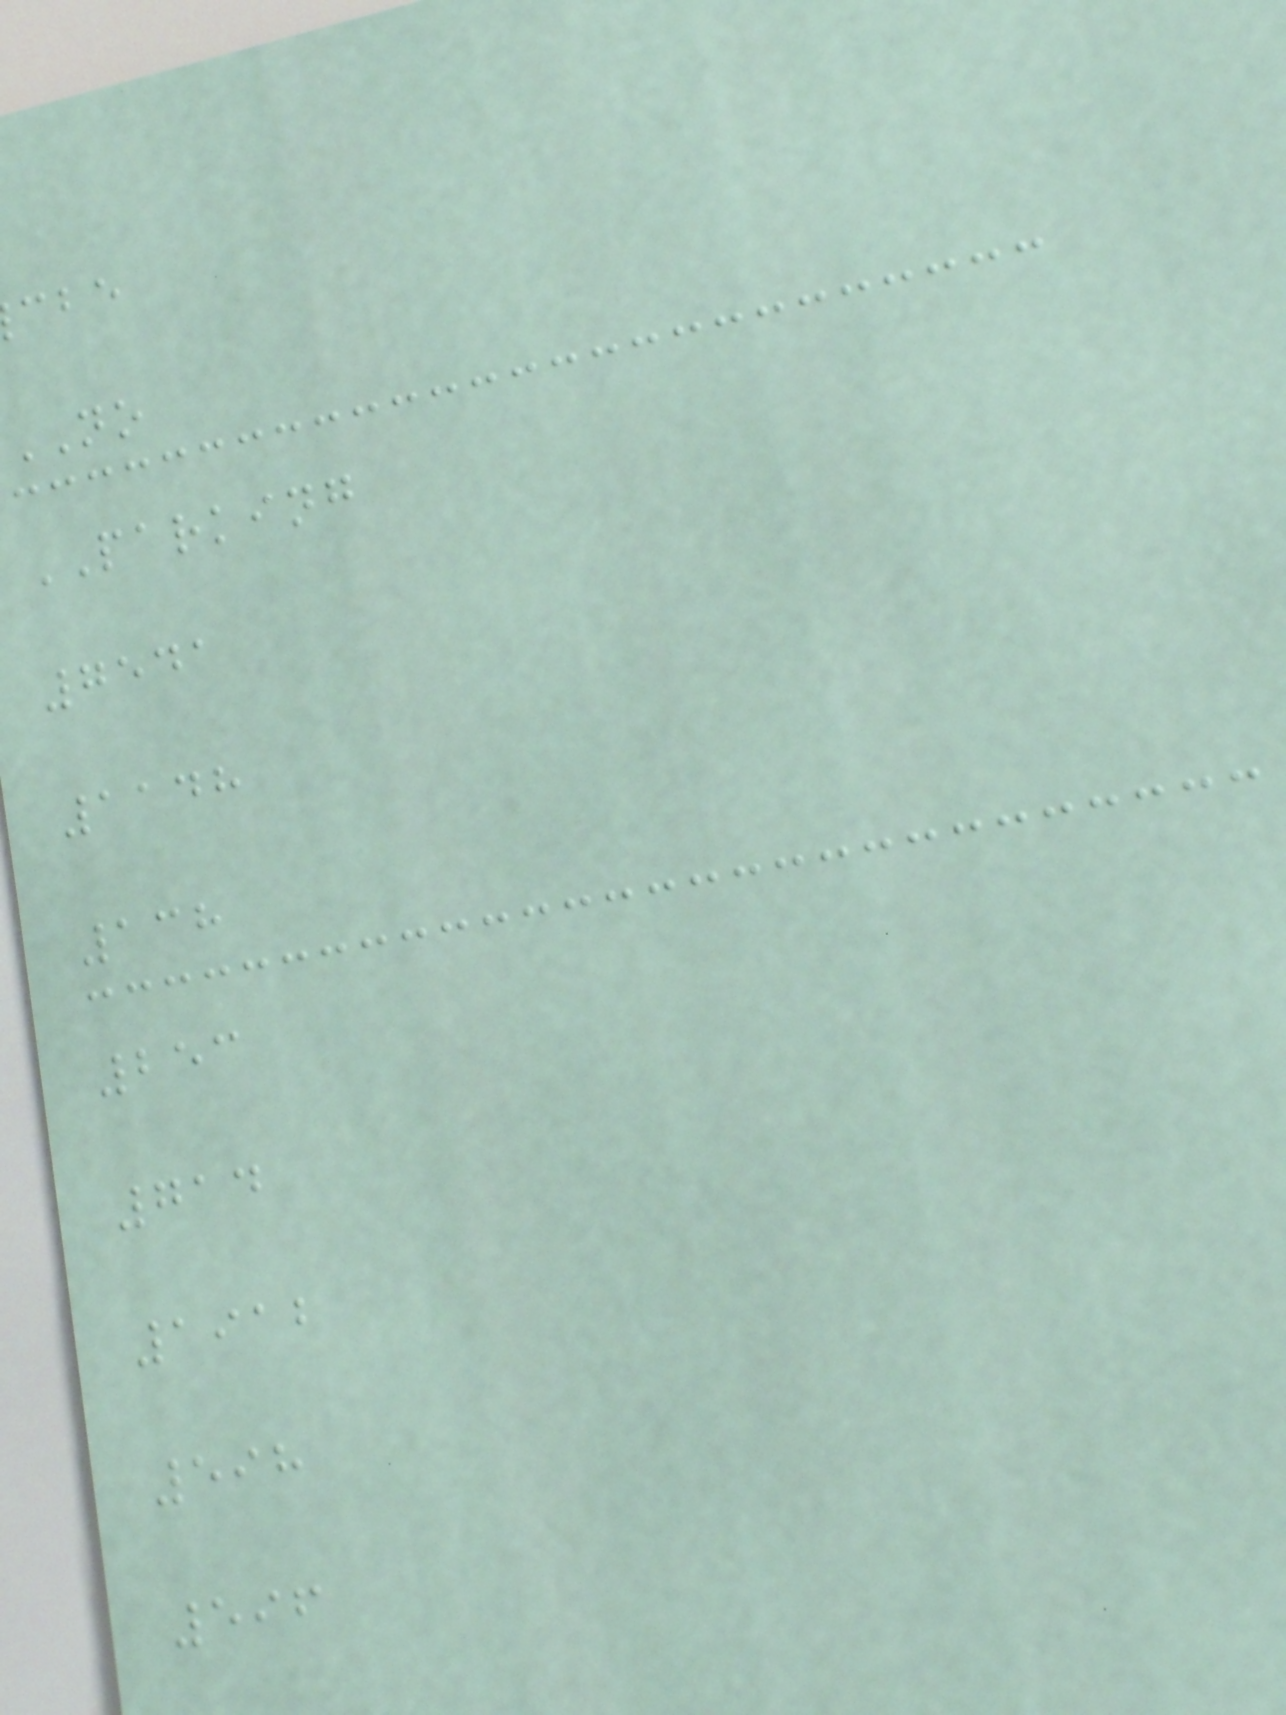NO
PARKING
7541
1148
138
253
714
1912
598
596
